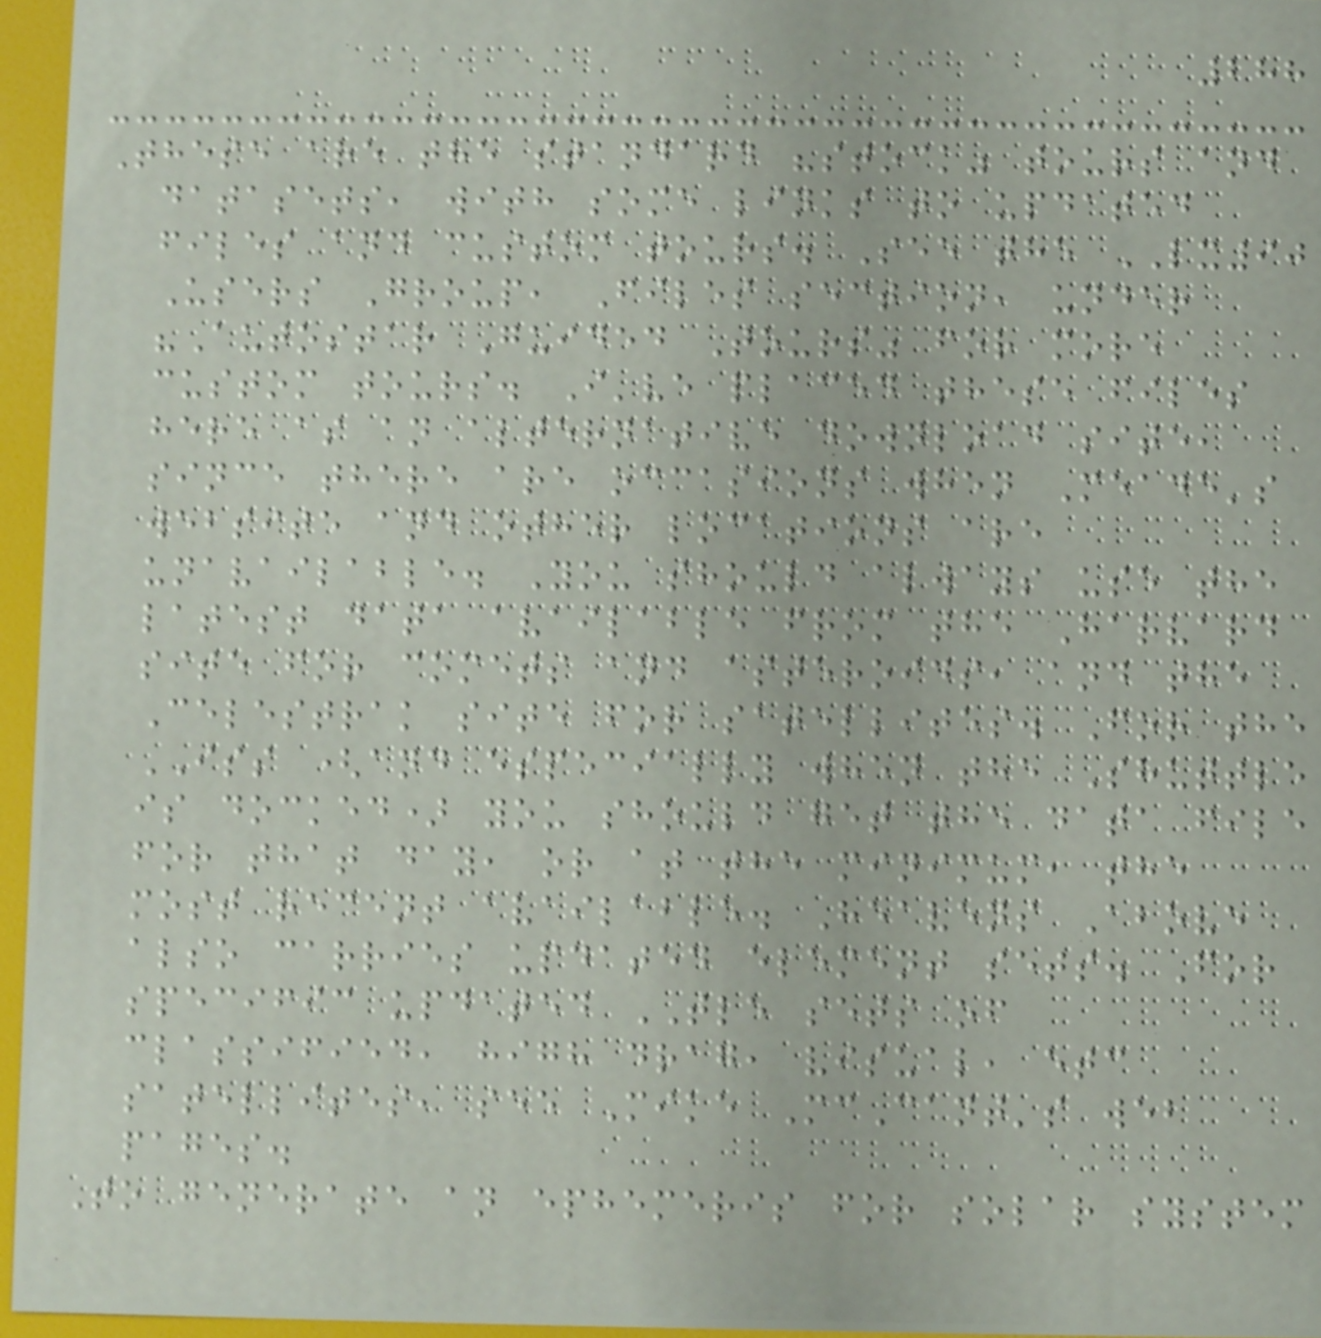288
These are the standard "stock" tours and
datasets, with some links to updated
files and custom tours. See the LX90
Users Group, Files section, under
"Autostar Guided Tours" for more
custom tours. I've placed these files
here as an alternative download site,
since there are occasions when Meade's
website and other locations are
unavailable. You should always use the
latest data available from the Harvard
site for comets and asteroids, and the
Celestrak site for satellites. For the
ISS (and especially when the Shuttle
is docked) you should get the data file
for that day, or at the minimum, the
most recent available. Heavens Above
also carries updated element sets. For
specific updated TLE sets of
classified, high drag, visual, etc
satellites, see Mike McCant's web
pages.
To generate an ephemeris for solar system
